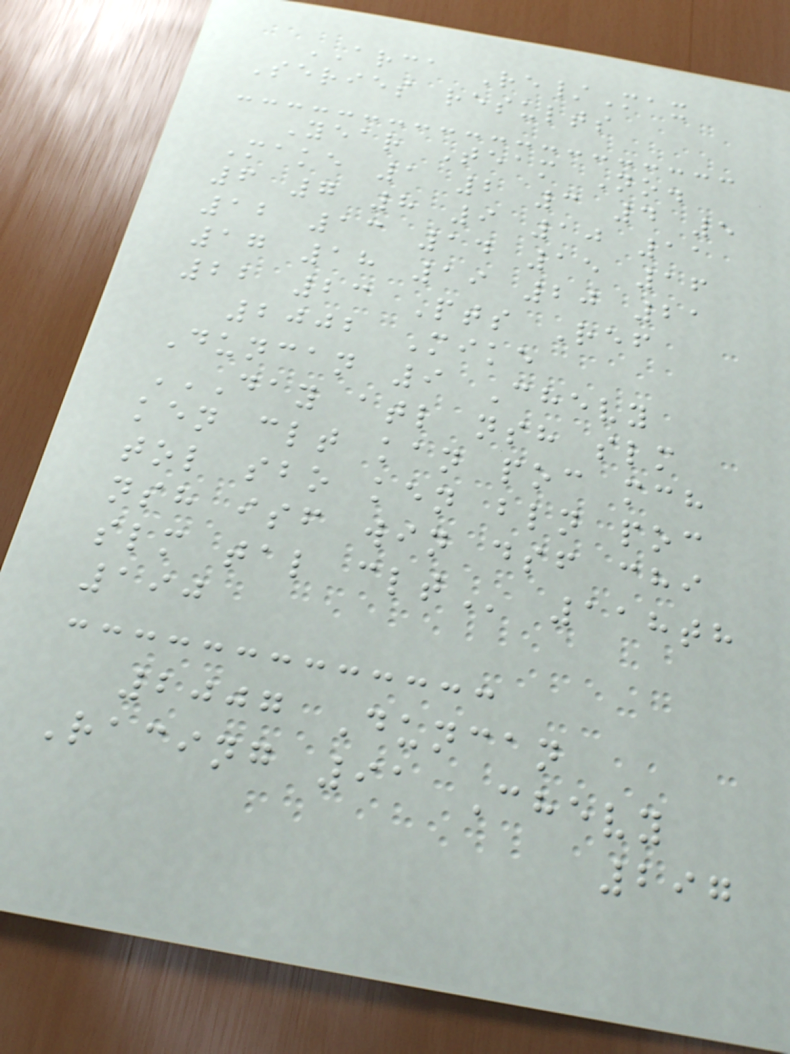ARCA Re/Max
Series results
Year Team No.
Make 1 2 3 4 5
6 7 8 9 10 11
12 13 14 15 16
17 18 19 20 21
22 23 Pts Ref
2002 Mike
Duncan 9 Chevy
DAY ATL NSH SLM
KEN CLT KAN POC MCH
TOL SBO KEN BLN POC
NSH ISF WIN DSF CHI
SLM TAL CLT 118th
190
2007 Duncan
Racing 91 Chevy
297
